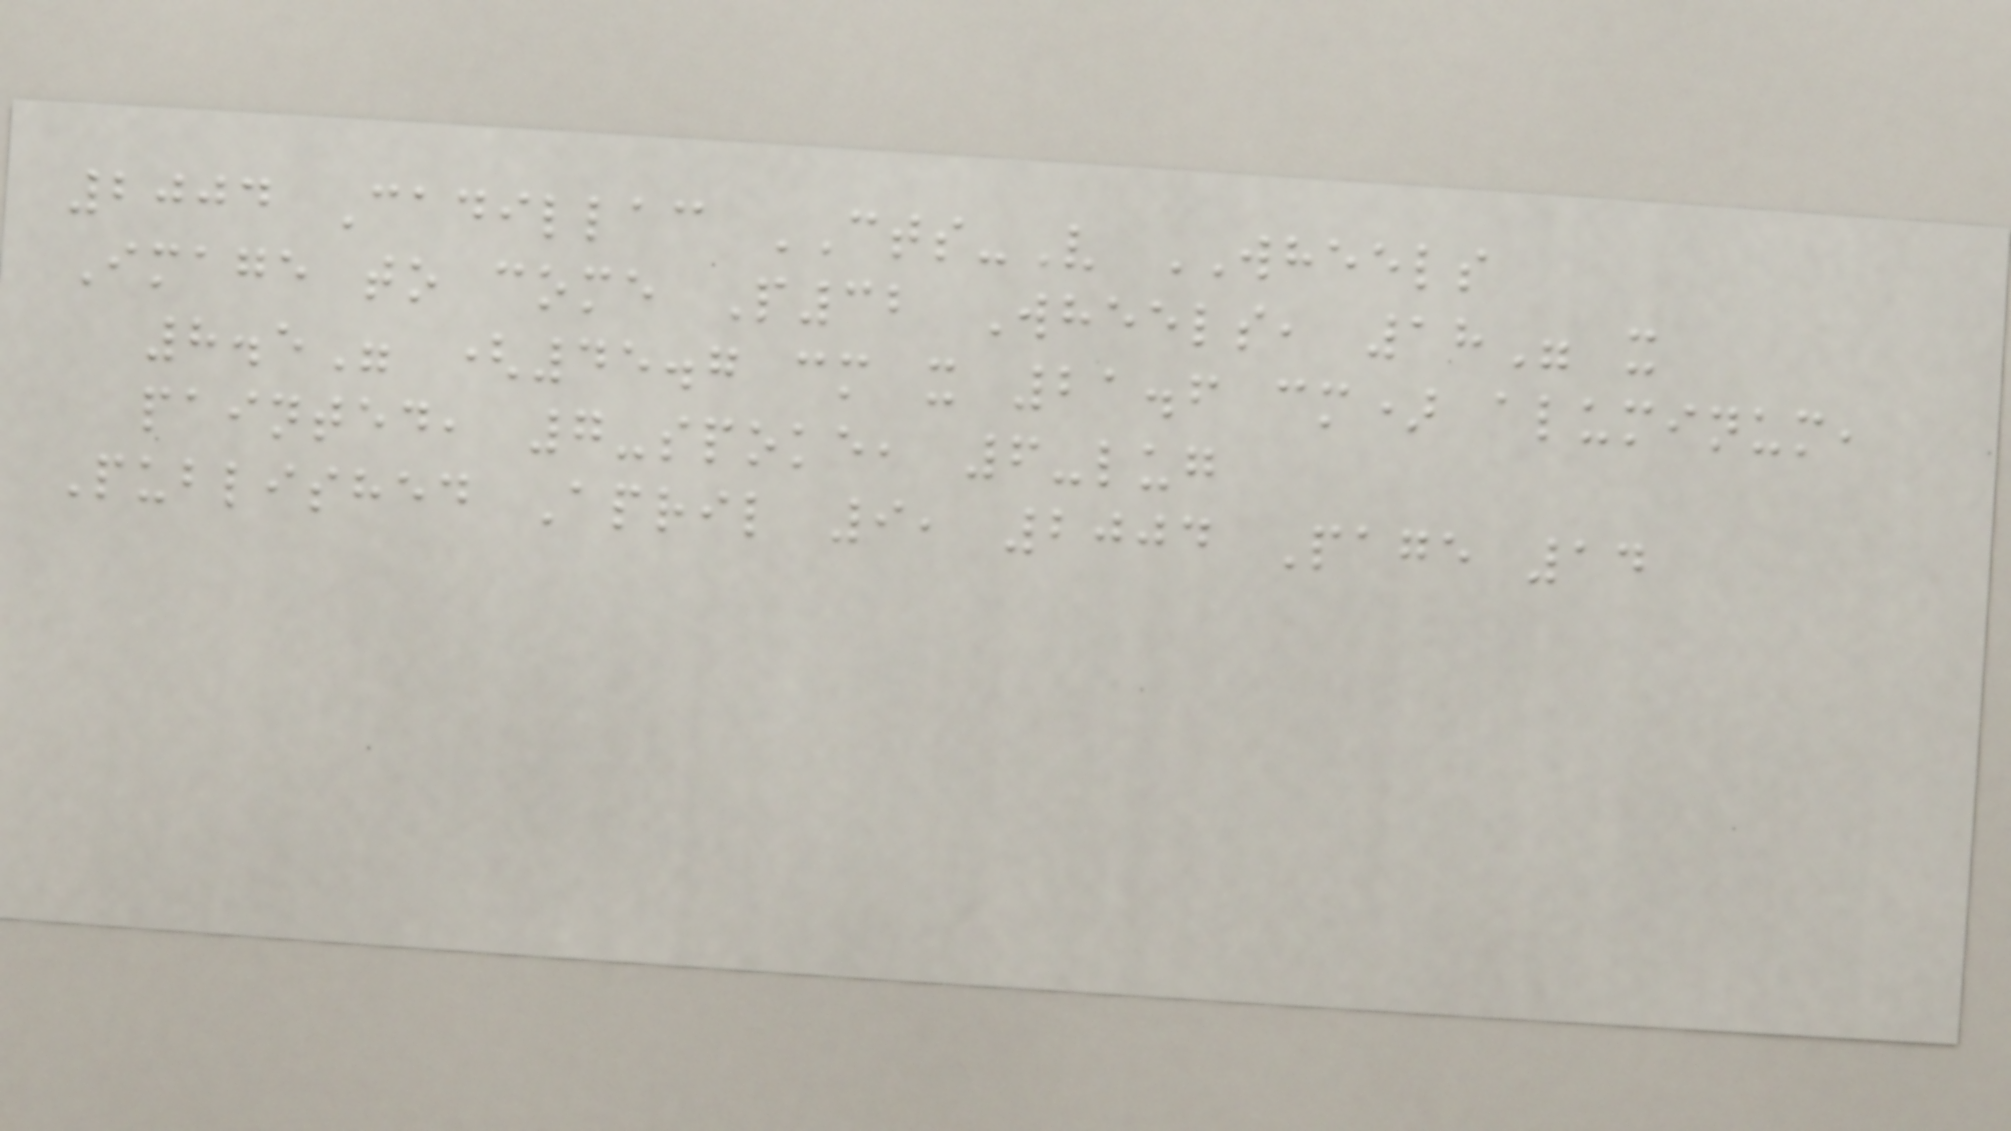2004 Cadillac CTS-V WHEELS
Image to come P32 Wheels, 18" x
8.5" (45.7 cm x 21.6 cm) aluminum,
painted, 7-spoke, 6-lug
Published April 9, 2004 Page 14
